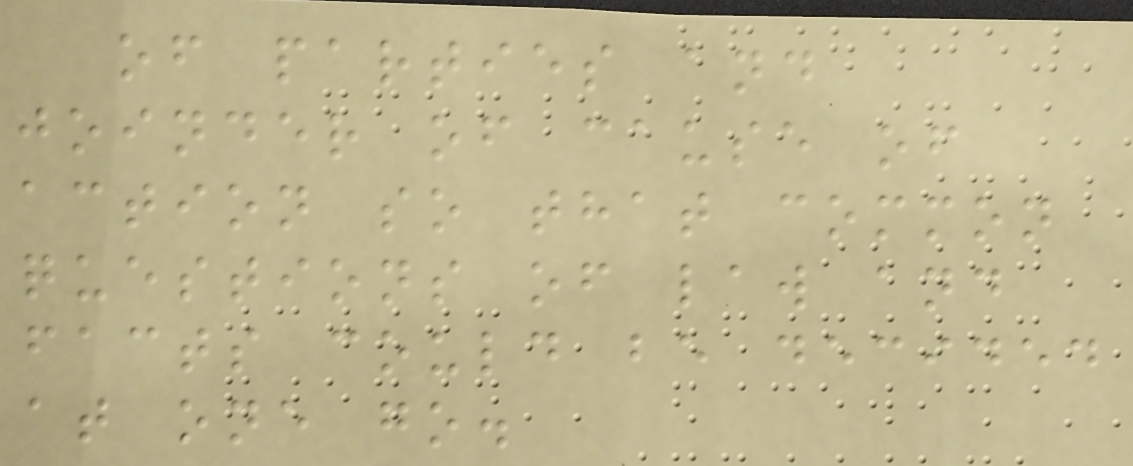of parties and
joinder of cause of
action so that common
questions of law and
facts could be decided
at one go.
